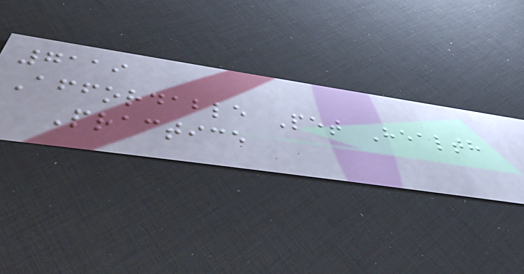7119
Affordable Pet Health
Practice
